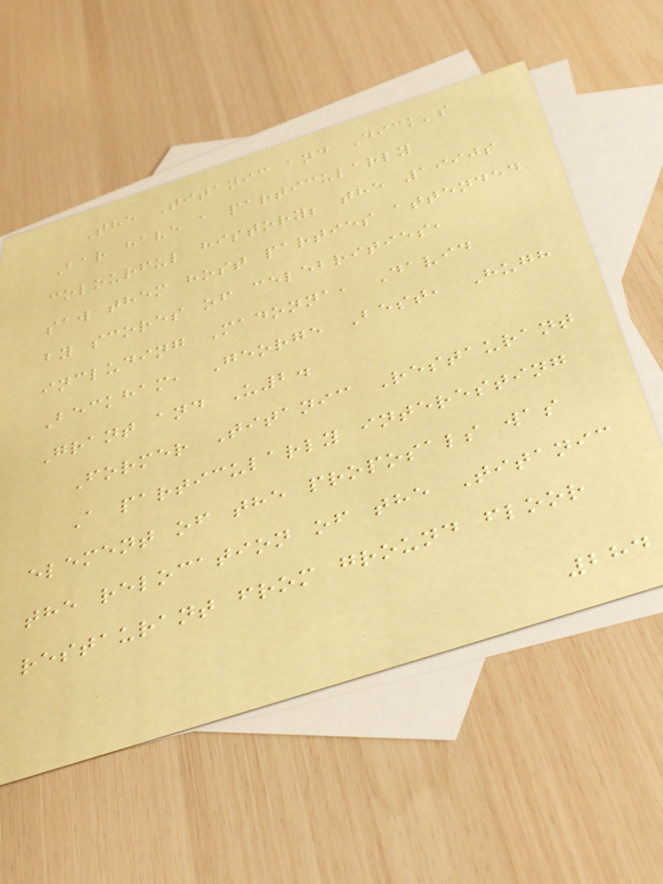The Titanic and Dick's
Bar have a particularly
colourful history; the 1990s
saw them host parties attended
by scores of celebrities,
including Madonna, David
Beckham, George Best, Hugh
Grant and U2.
Former Titanic Restaurant
A particularly interesting
element of the proposals was
the relocation of the Titanic
restaurant from ground floor
284
